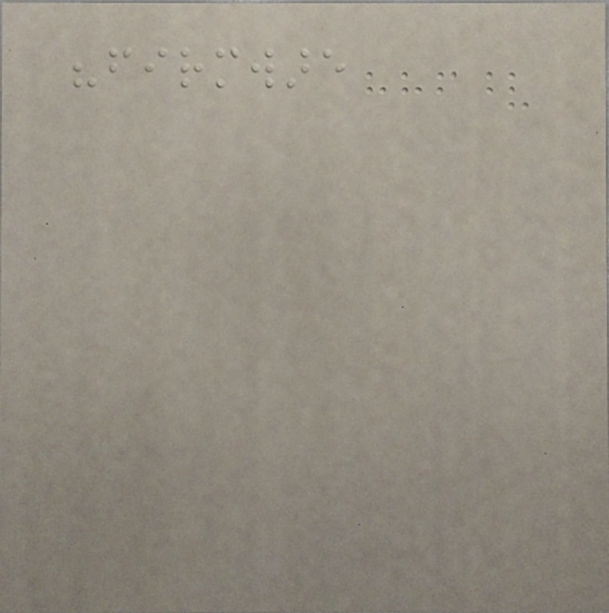"firmware
